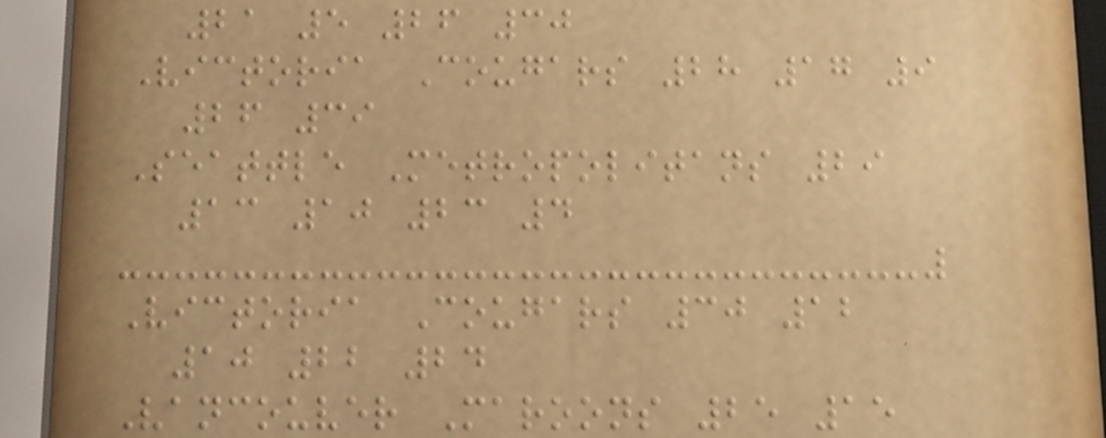21 5 26 30
Victoria Cougars 28 17 9
26 39
Seattle Metropolitans 29
13 10 23 4
Victoria Cougars 30 12
10 22 24
Vancouver Maroons 25 15
